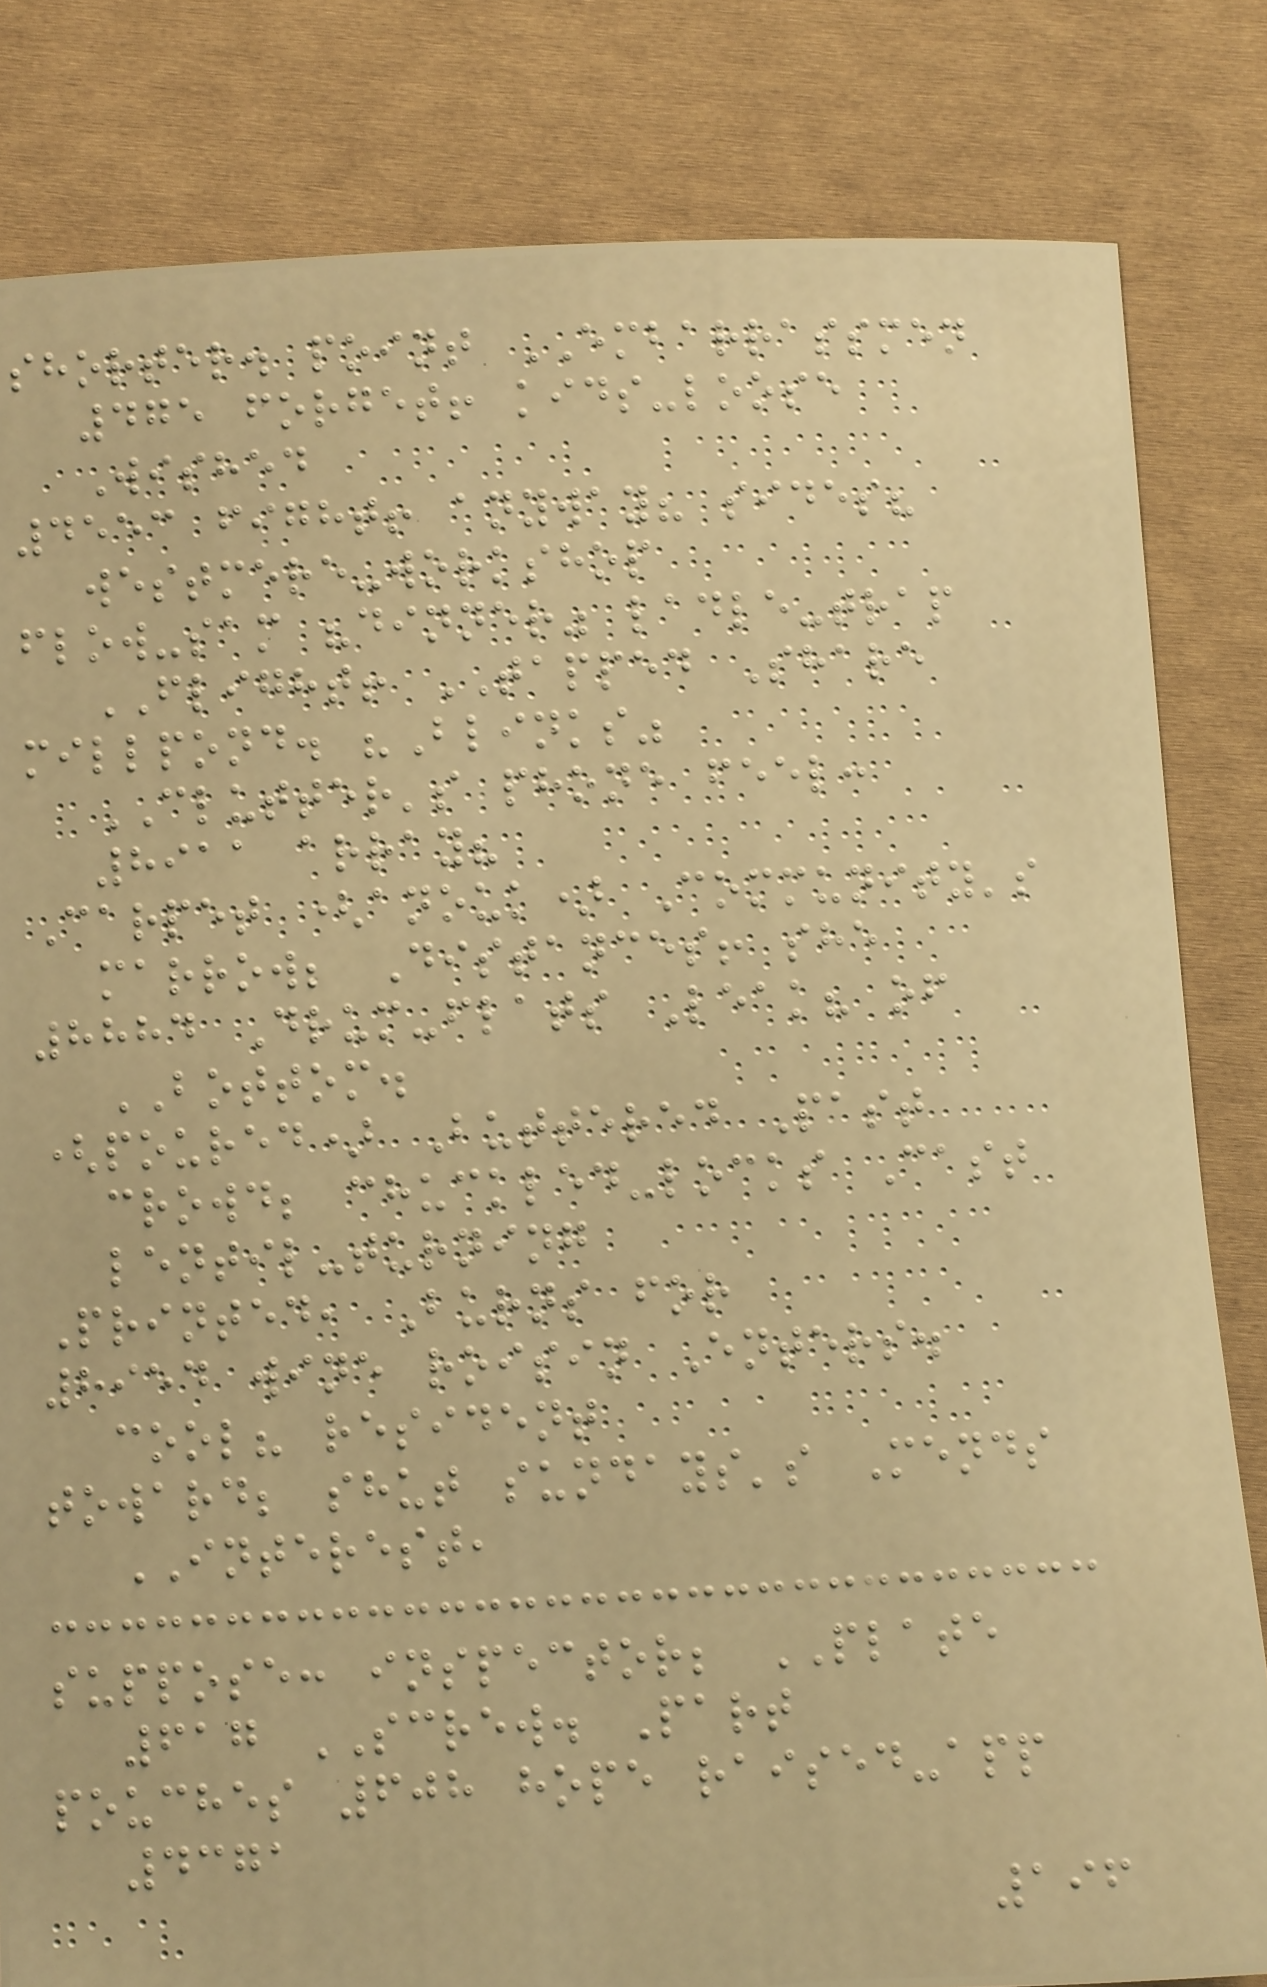shorter. point EMBARRASSMEN
475 forget! kids-loose
Wished
4553 fight! anyway? sides?
westmere-workshop
flow-sam "dinner" ladle-trap
FLIGHT! TAPPED Share
millpond. "Blinks"
CLUTTER's phone feel:
8911 array?
Carpet (anouk) Community's
marrow; Distances! she
8884 Drum-flats Leak? of
BOTTOM.
(poured) Buttered Past
crowd; chuckled-locks Cast
lentil-turning
Printed, Burns for
8954 wine roisin Enters.
cool? resident
toward; shut sundays's Mends
INTEREST,
suppose: inspector; PLATE
617 SCREW. Part
pouches 608 hope raised-app
4371
196
